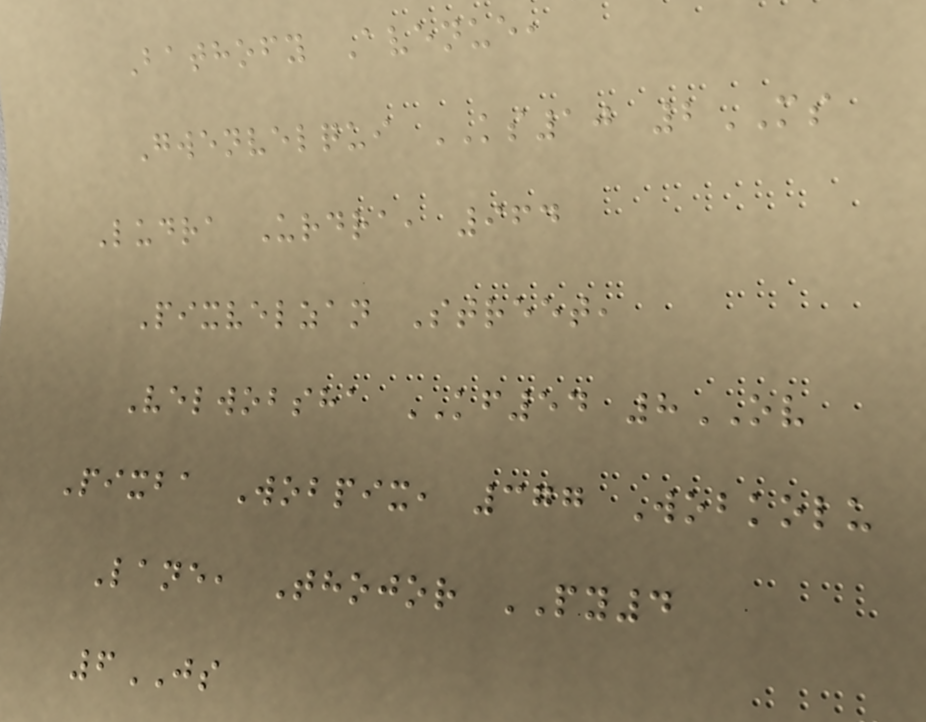Bathofy Avenue,
Gwenvelqui KS10 2MS
Ludra Urdra, 964
Pixvelzan Street,
Velwobsha KF54 8OV
Pixba Wobpix, 377 Wobkolu
Lane, Thojor PY4
6JS
